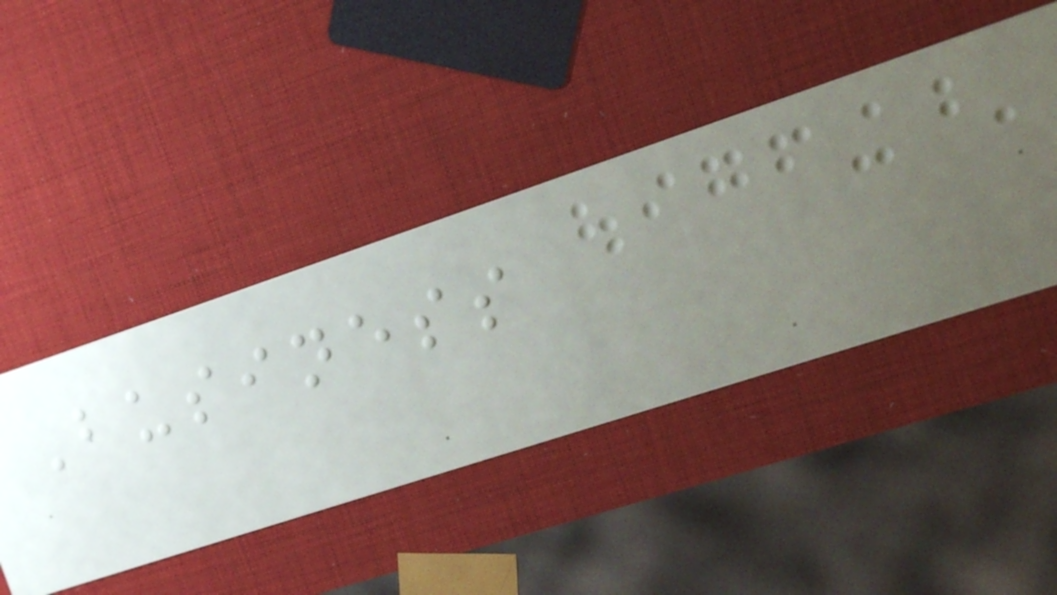Business
